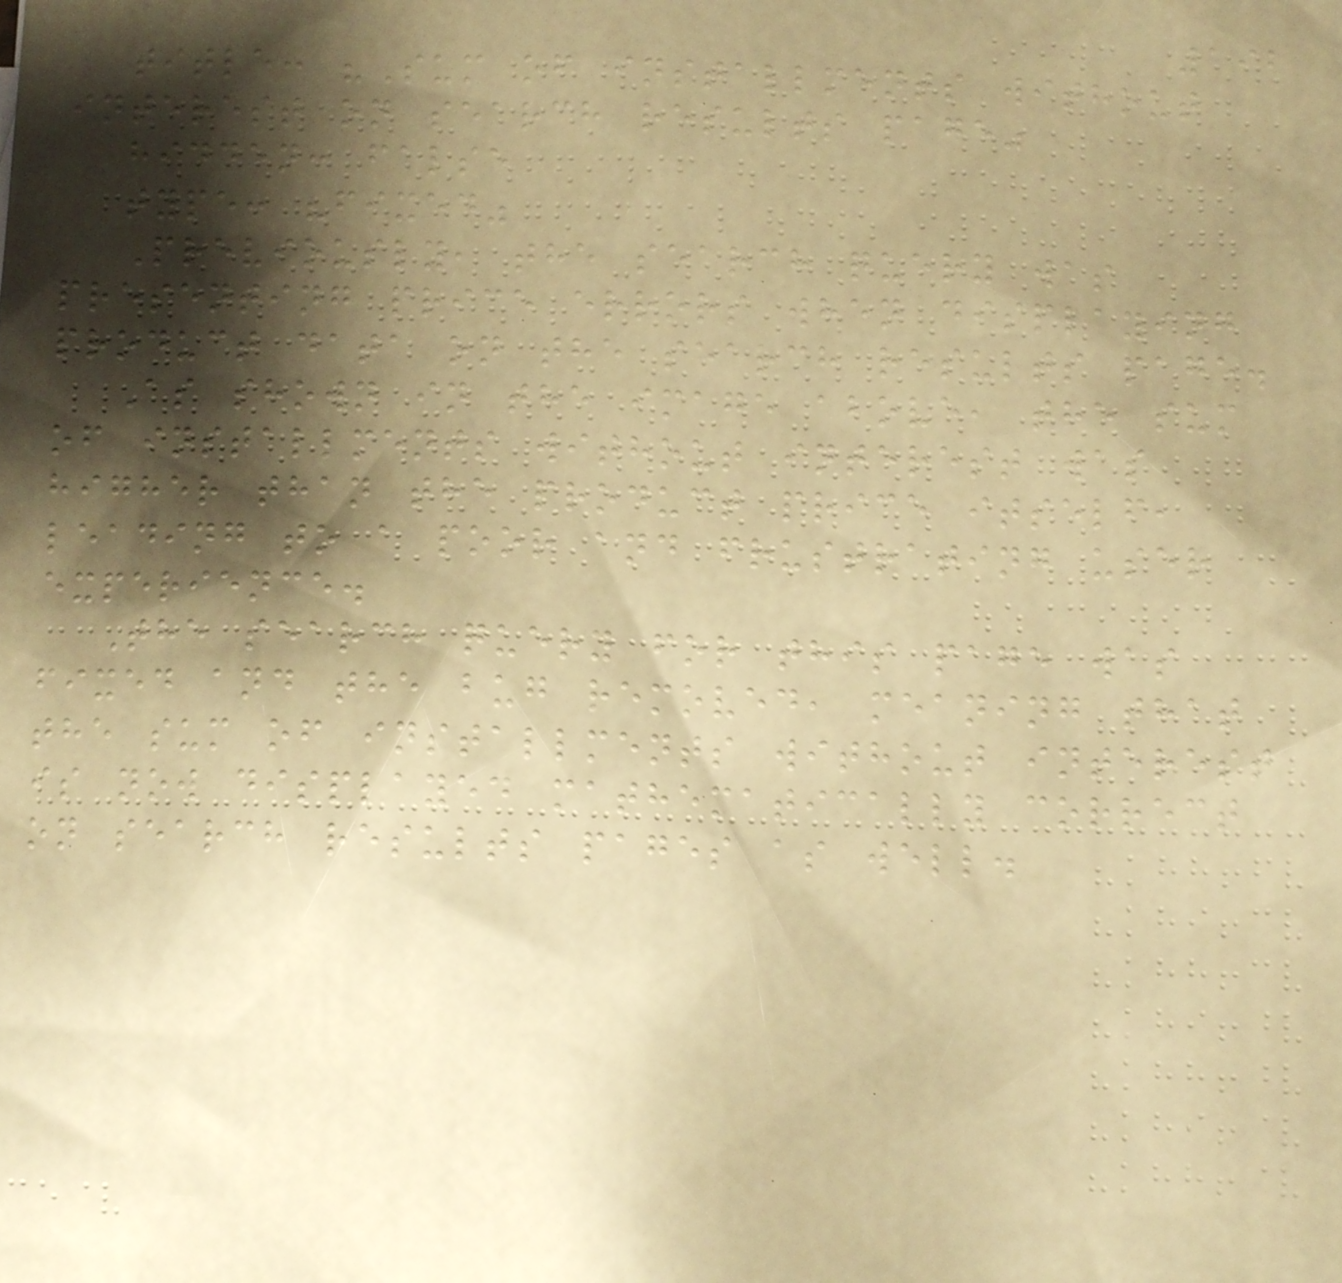192
title: "Sum of installments without
interest on search results page"
hidden: false
type: "fixed"
Previously, the search query was
presenting price errors when displaying
product data on the search results page.
As shown in the image above, the sum
of installments without interest was
higher than the product price itself,
leading to a poor and frustrating user
experience.
The search query for this page was
fixed and the bug removed, meaning that
the sum of installments without interest
is now displayed mathematically correct
on search results pages as well.
